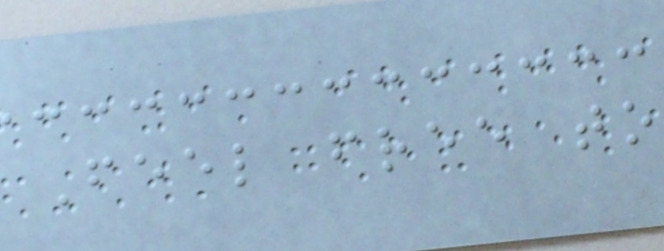Feel free to
